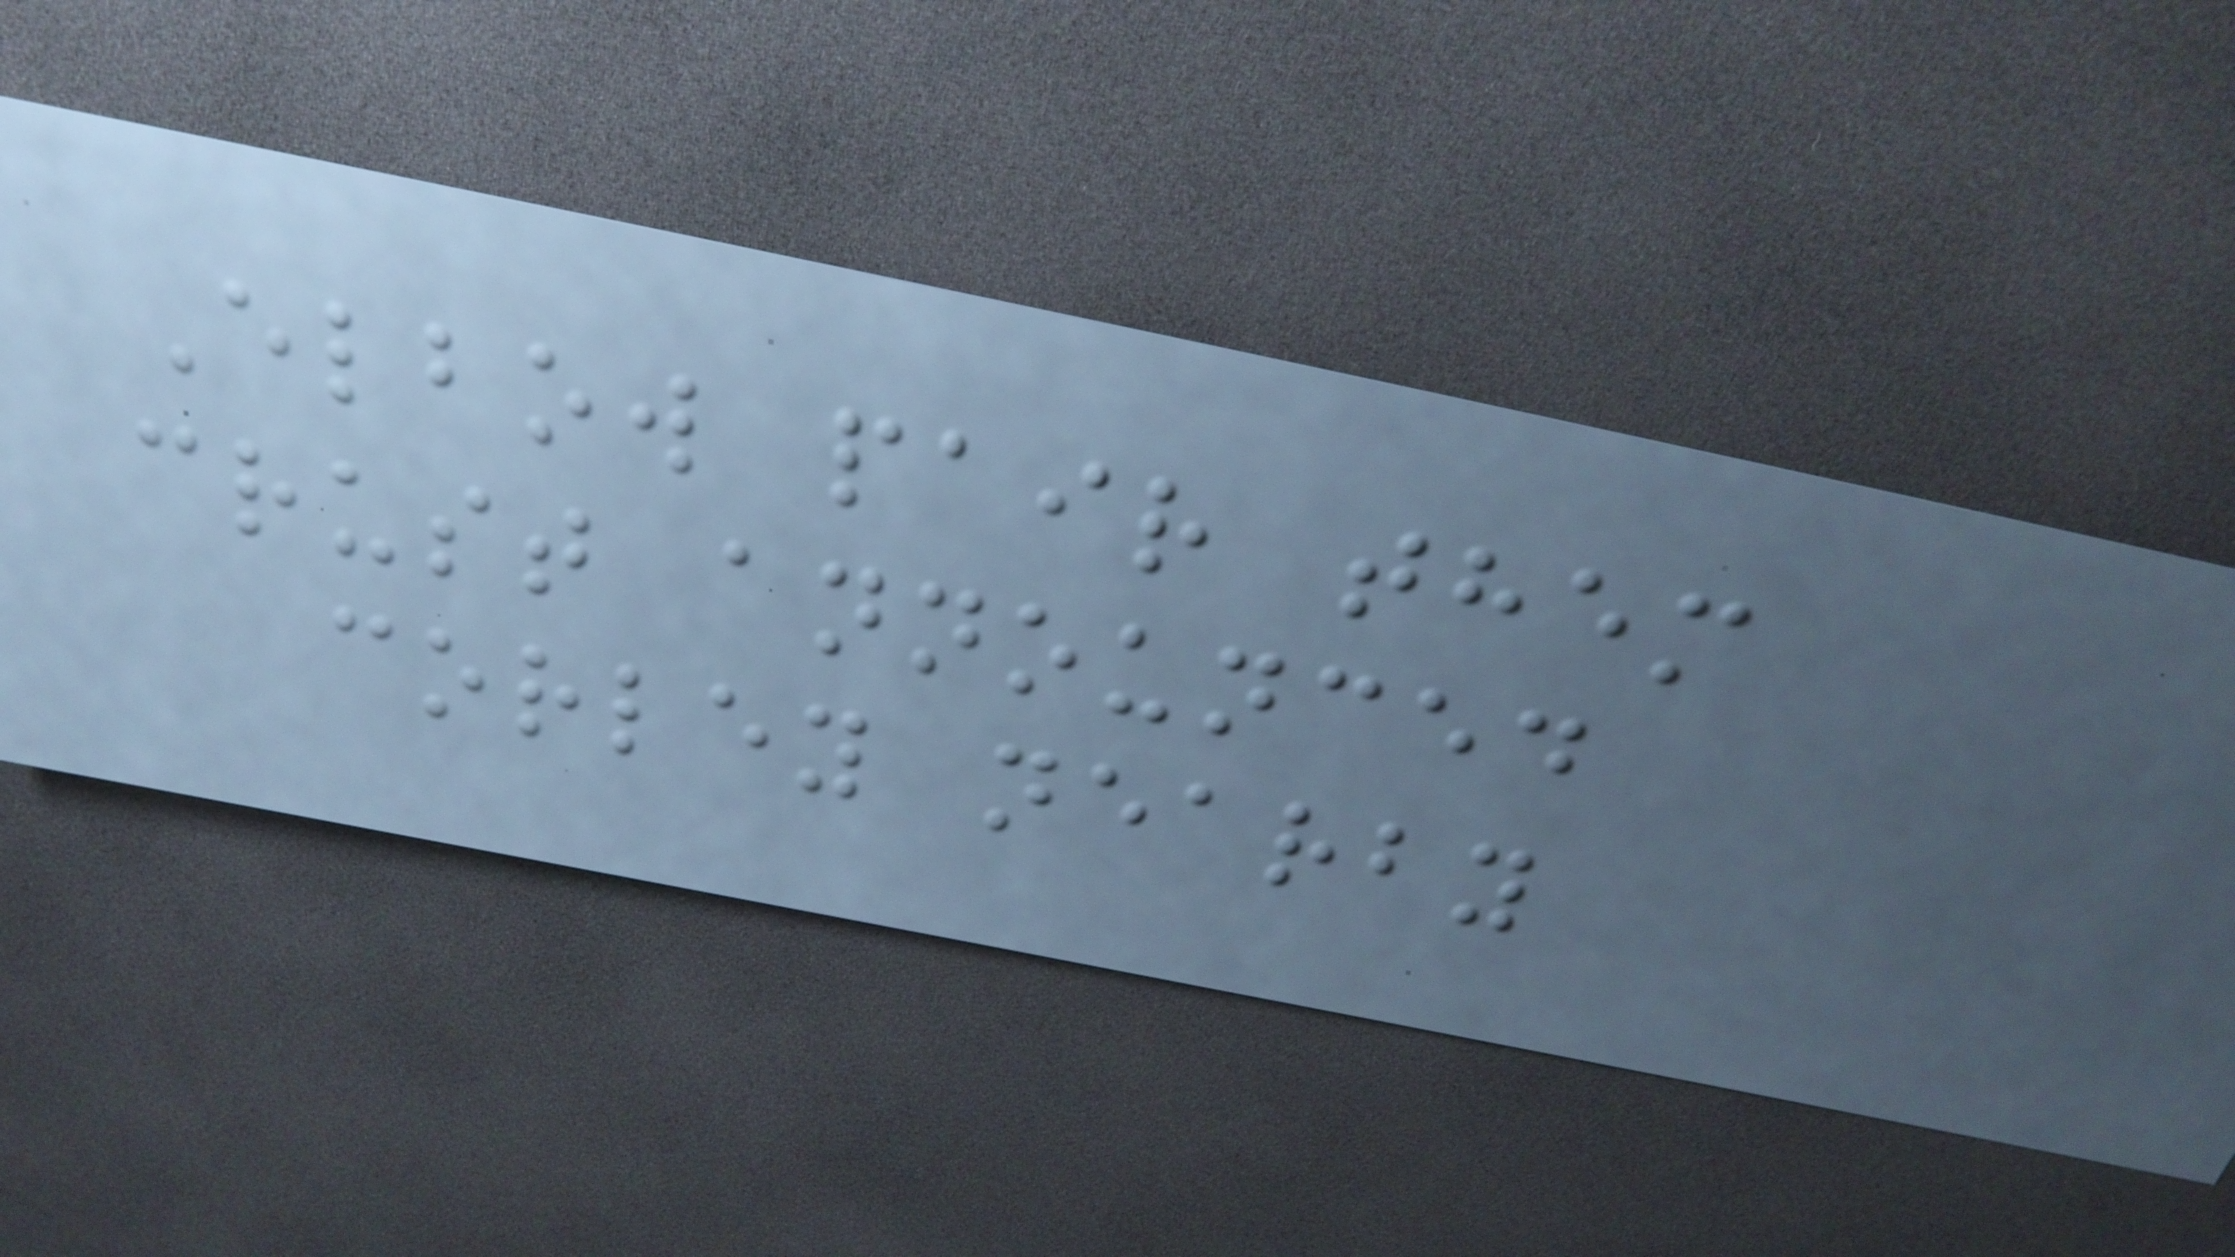Elbow pair them
crust announced
corley nearby
